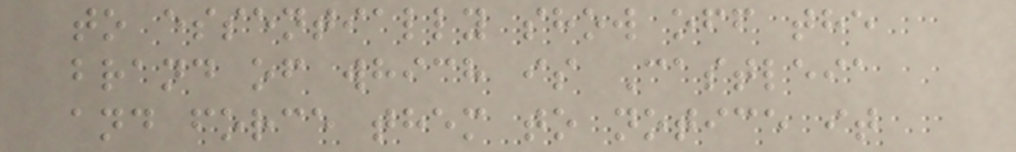to essentially show off the
brand of which is Castleia
and force them to notice it
